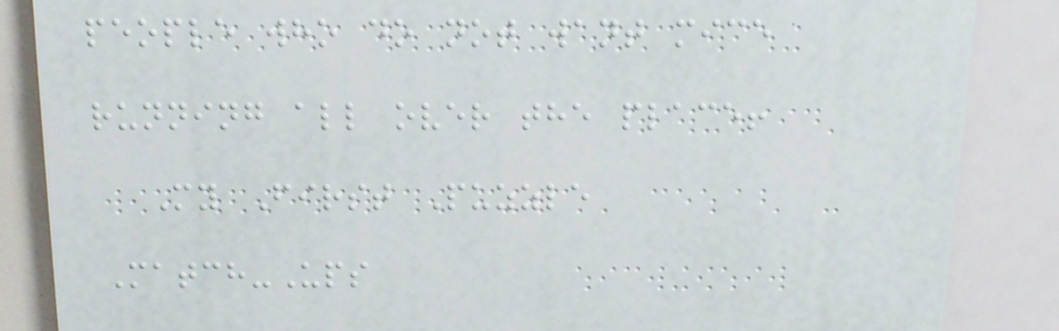people who do not want mice
running all over the place!
My First Puzzle
Match-Ups
